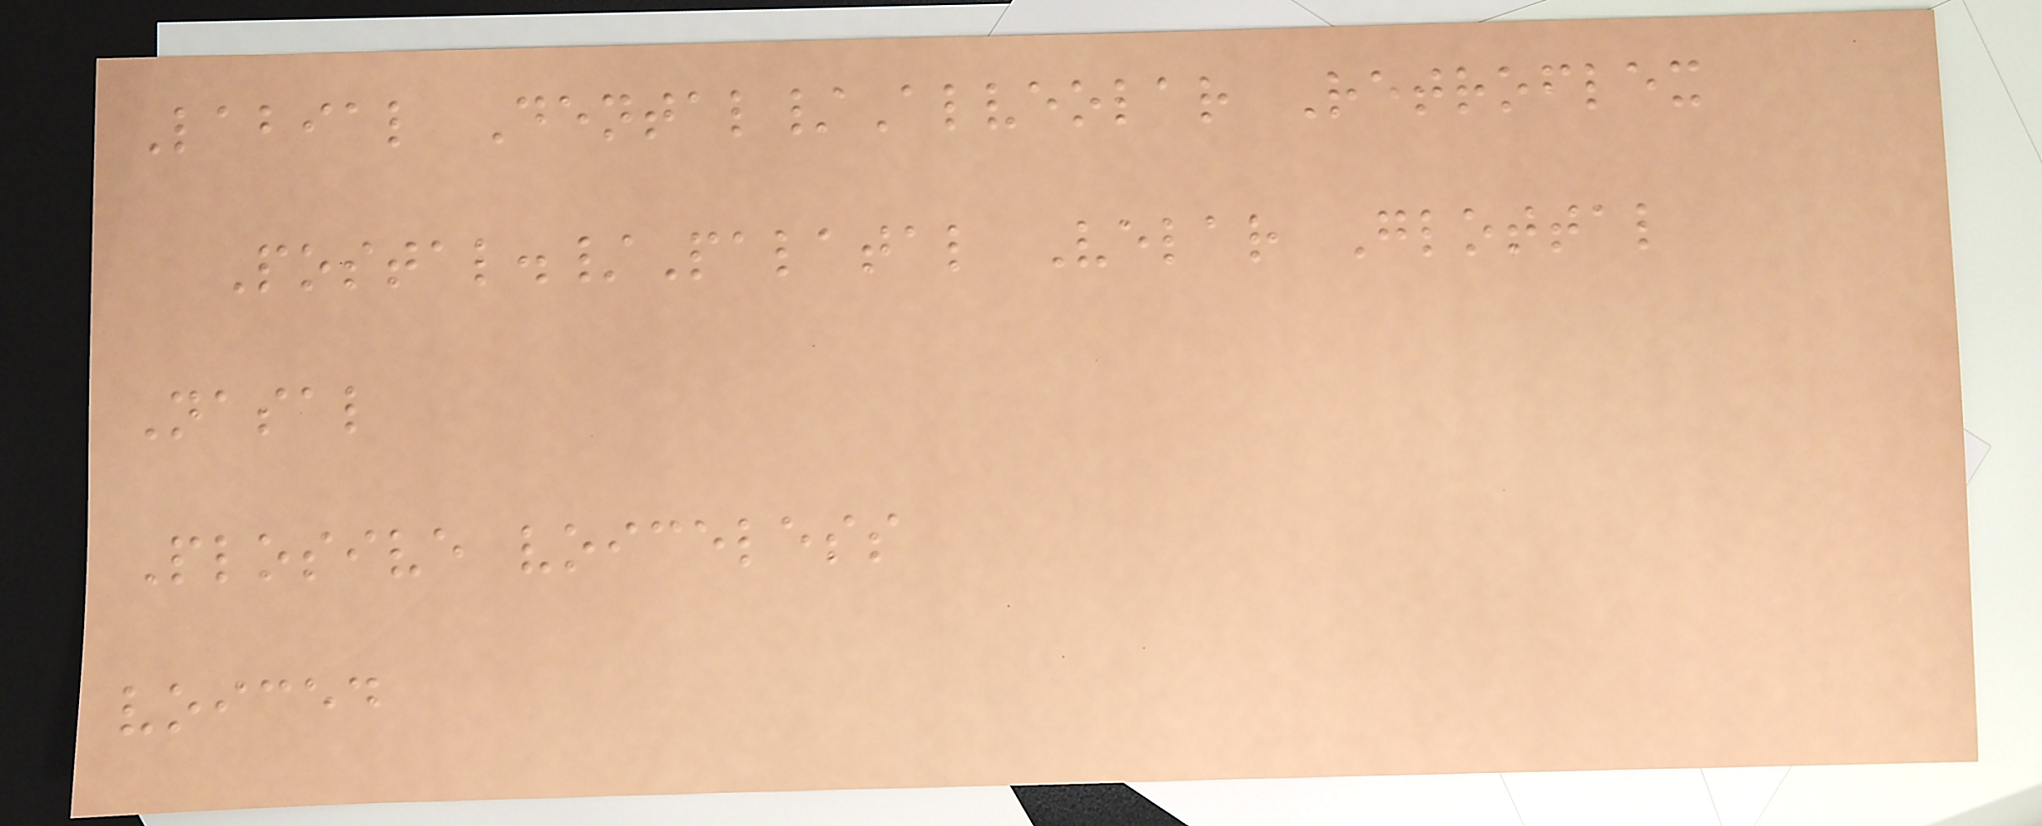Labial Dental/Alveolar Retroflex
Postal./Palatal Velar Glottal
Nasal
Plosive voiceless
voiced
